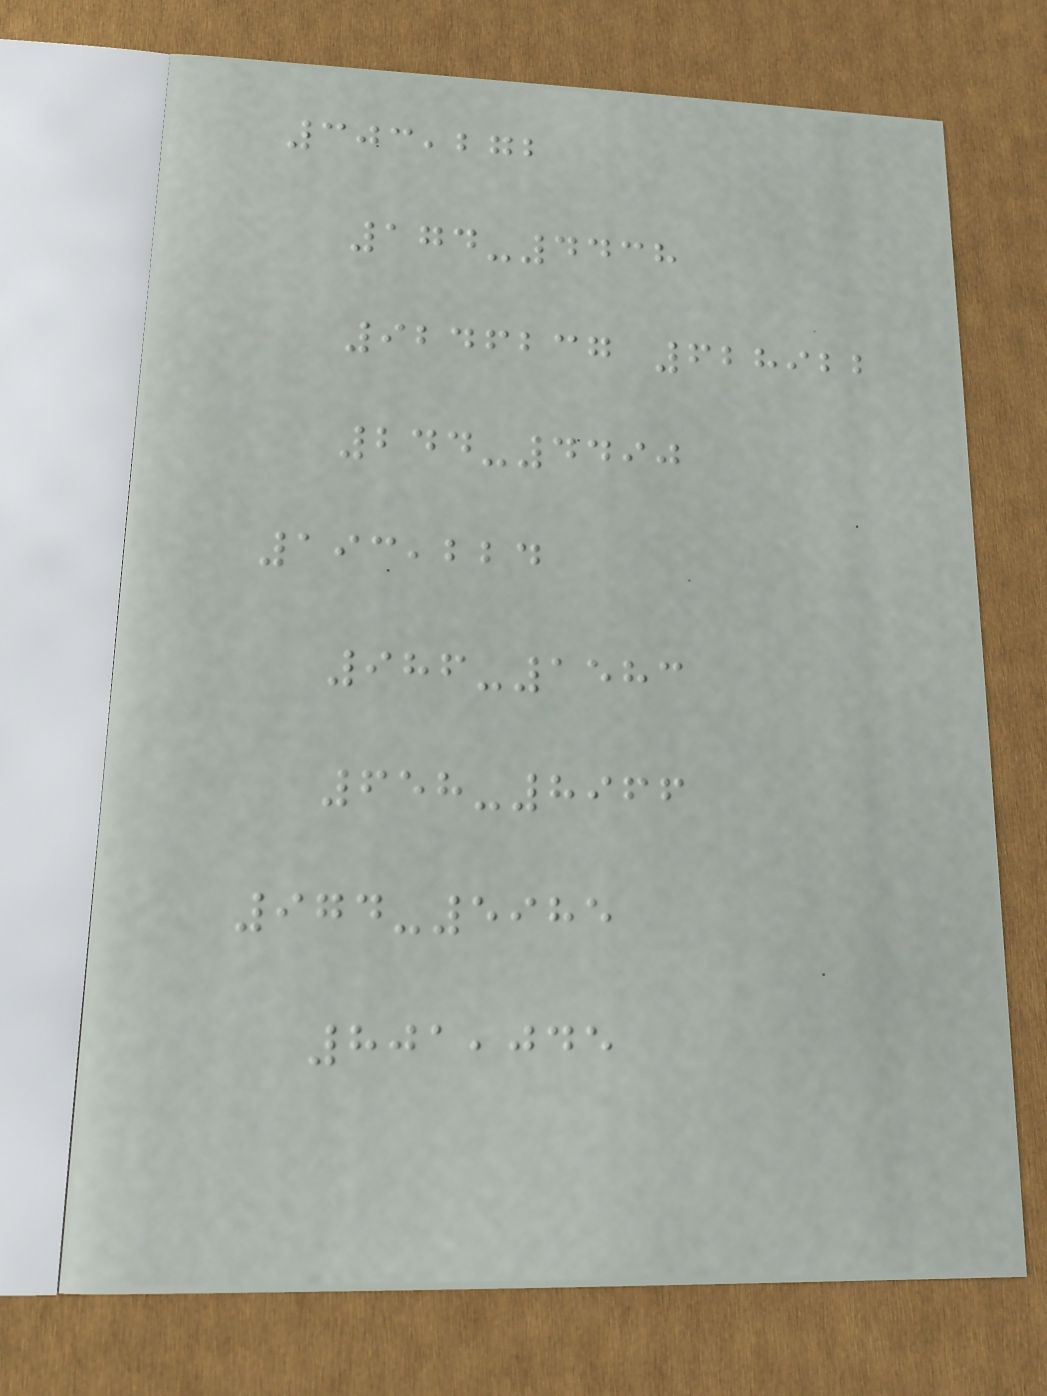303,272
174-4438
9246237 628922
244-4490
193,224
986-1583
658-8966
974-5985
801,045
